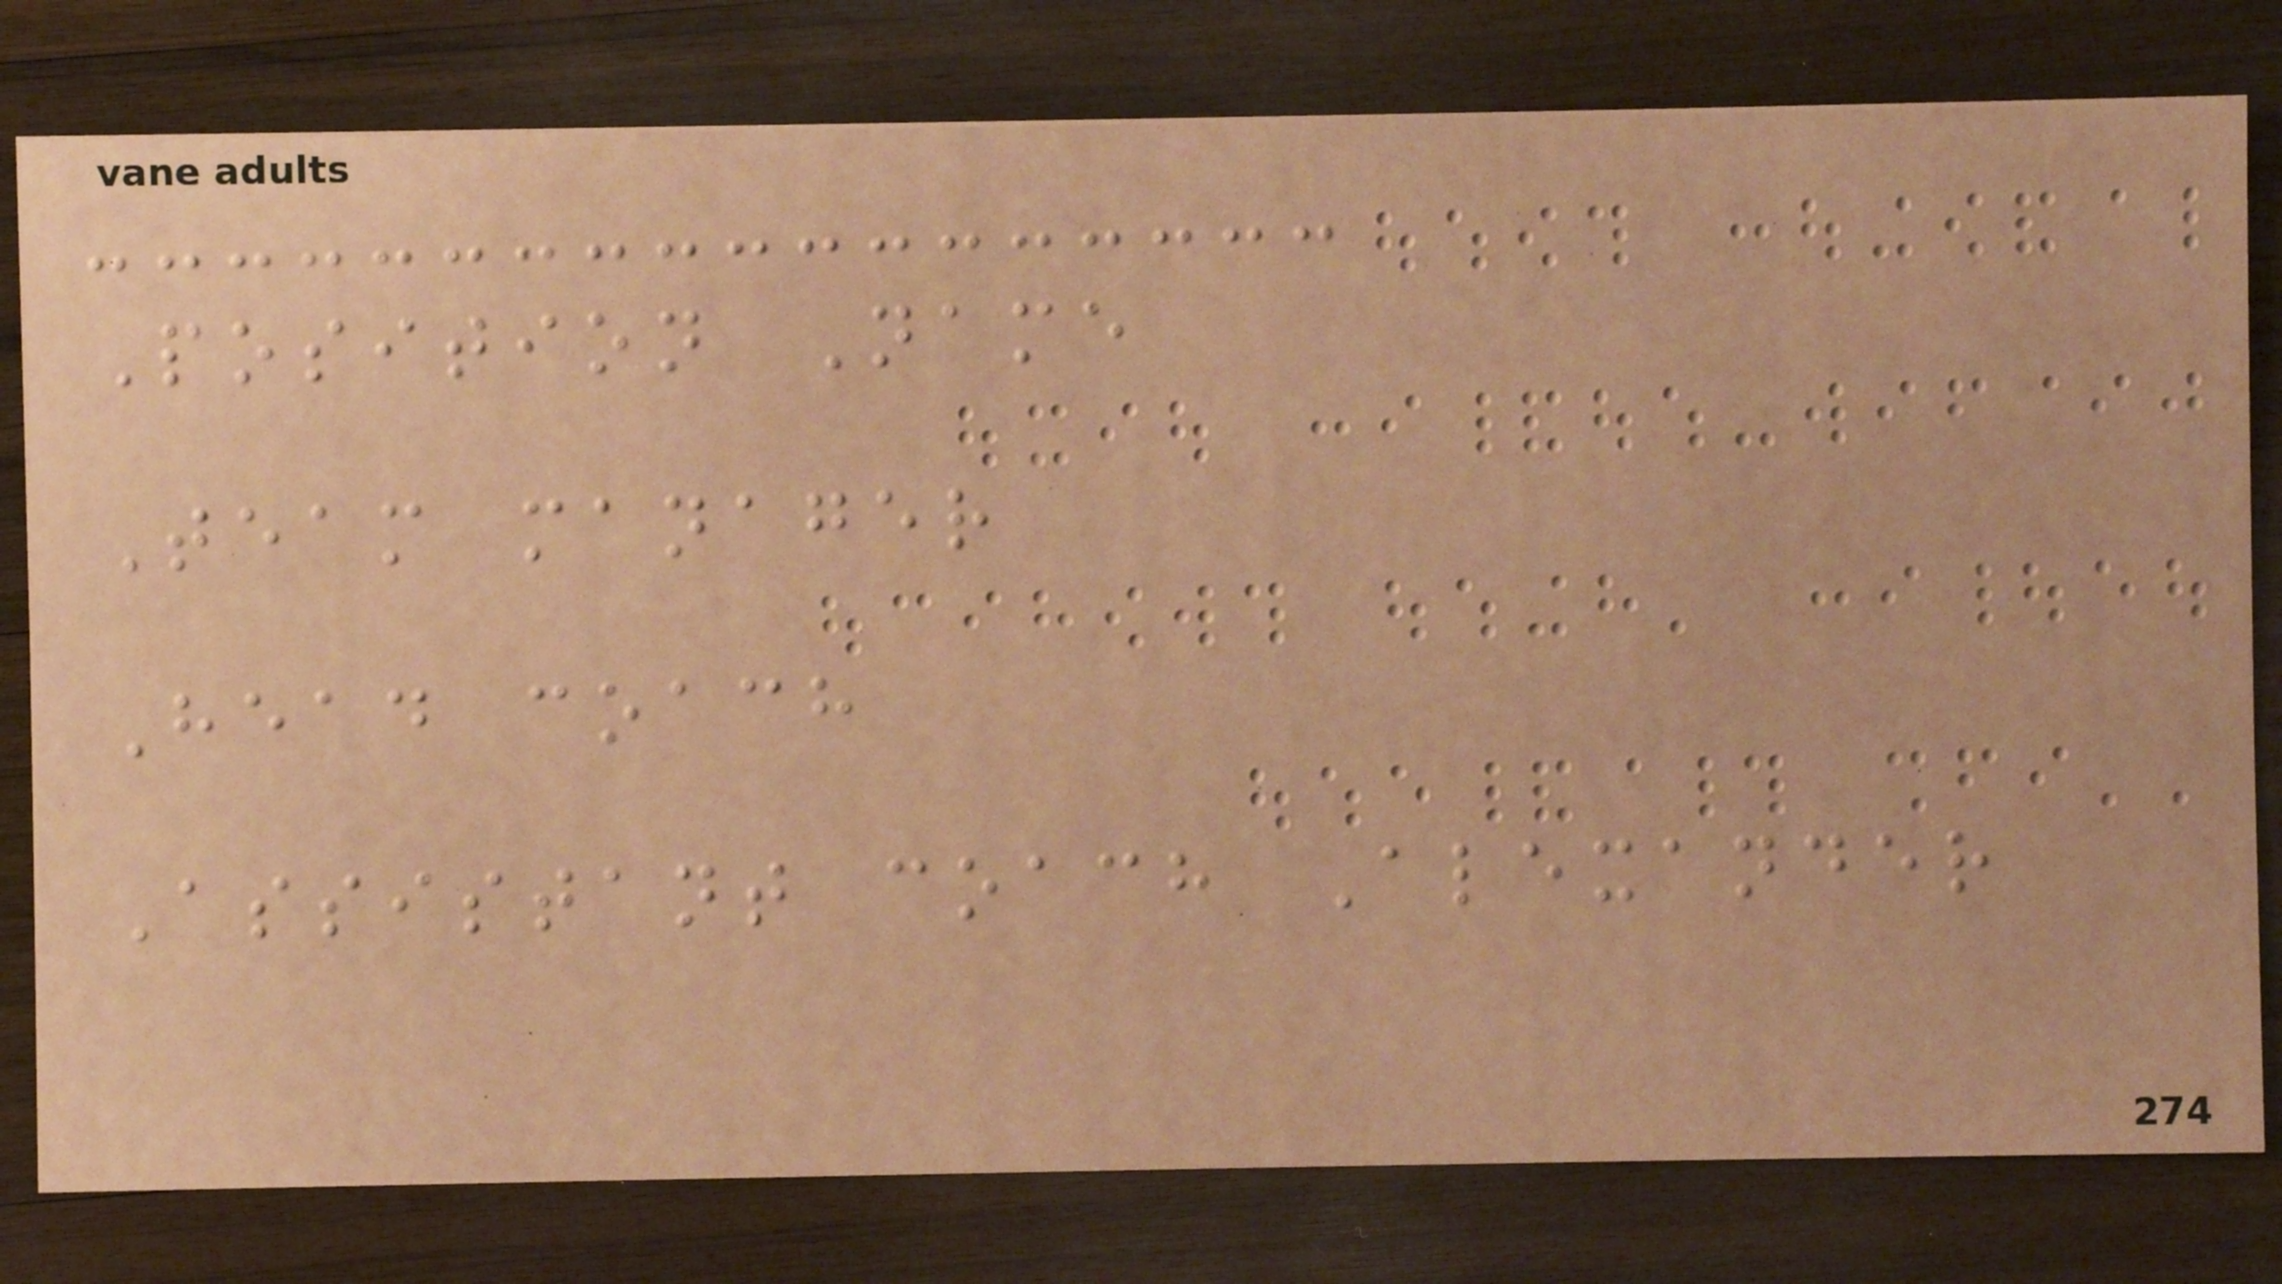Position Name
Team manager
Head coach
Assistant coach Alexander
